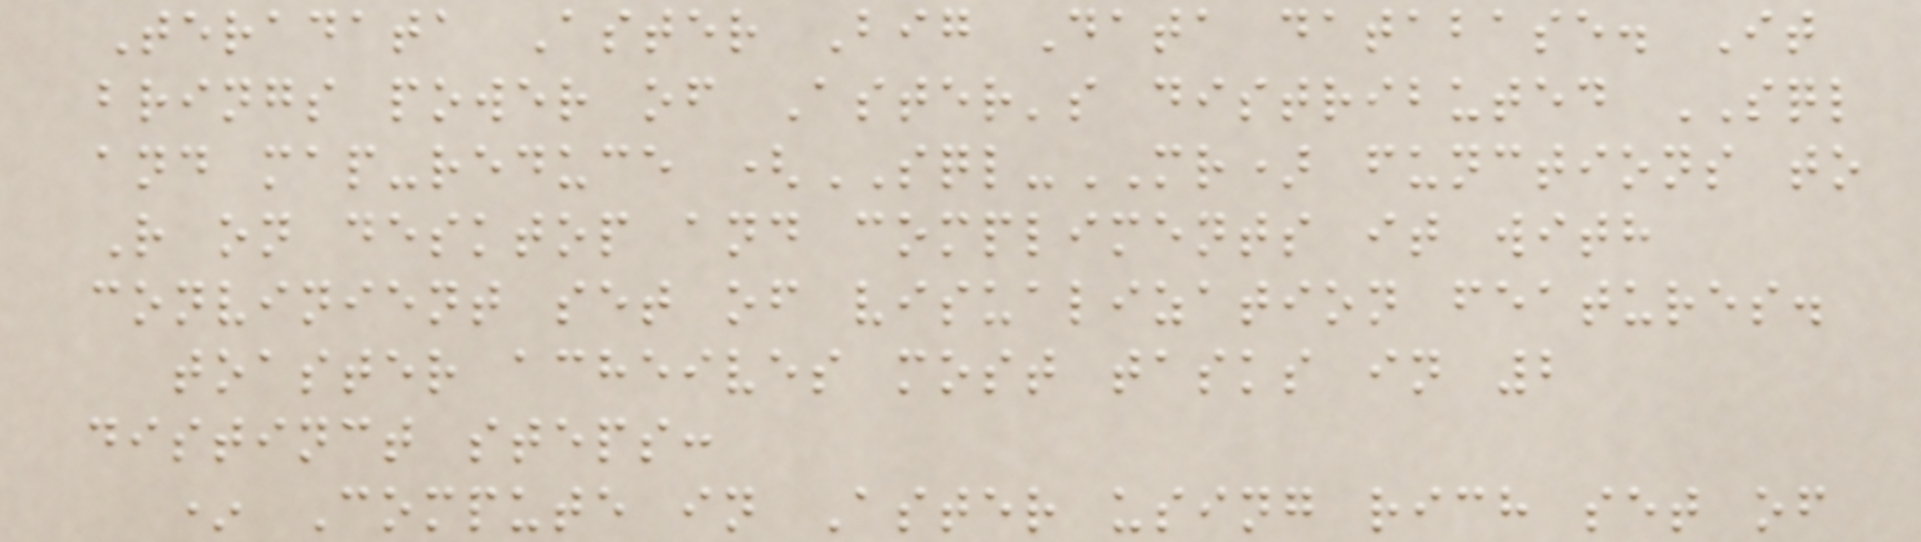Teradata Aster Big Data database. It
brings power of Aster's distributed SQL
and map-reduce (SQL-MR) functions to
R on desktop and compliments it with
convinient set of visualization features.
toaster acheives most tasks in 2
distinct steps:
* Compute in Aster using rich set of
